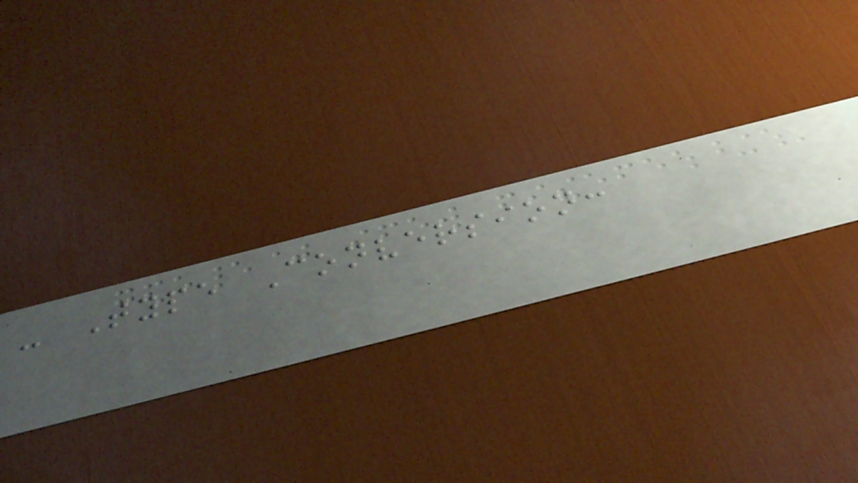- Type Conversion:
